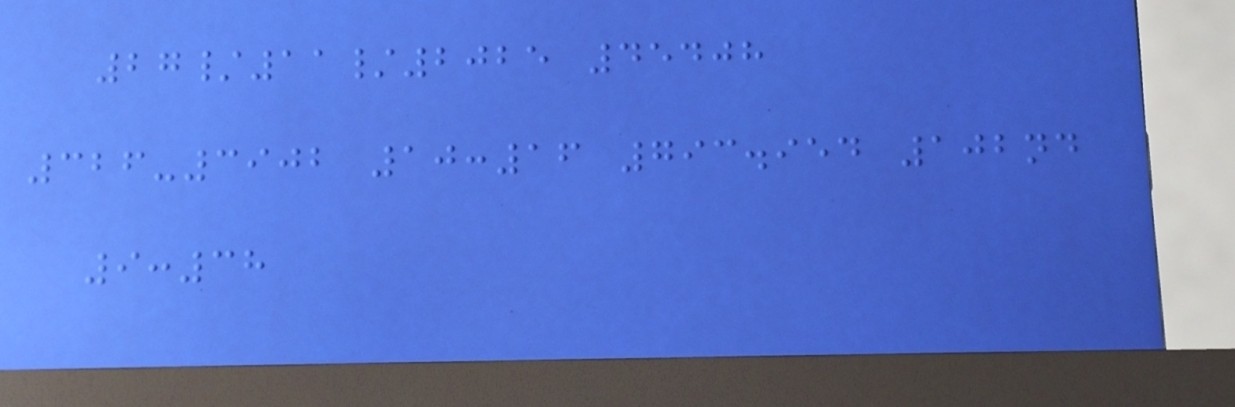27/11/2025 45408
326-3902 10:16 793.954 102nd
9:38
